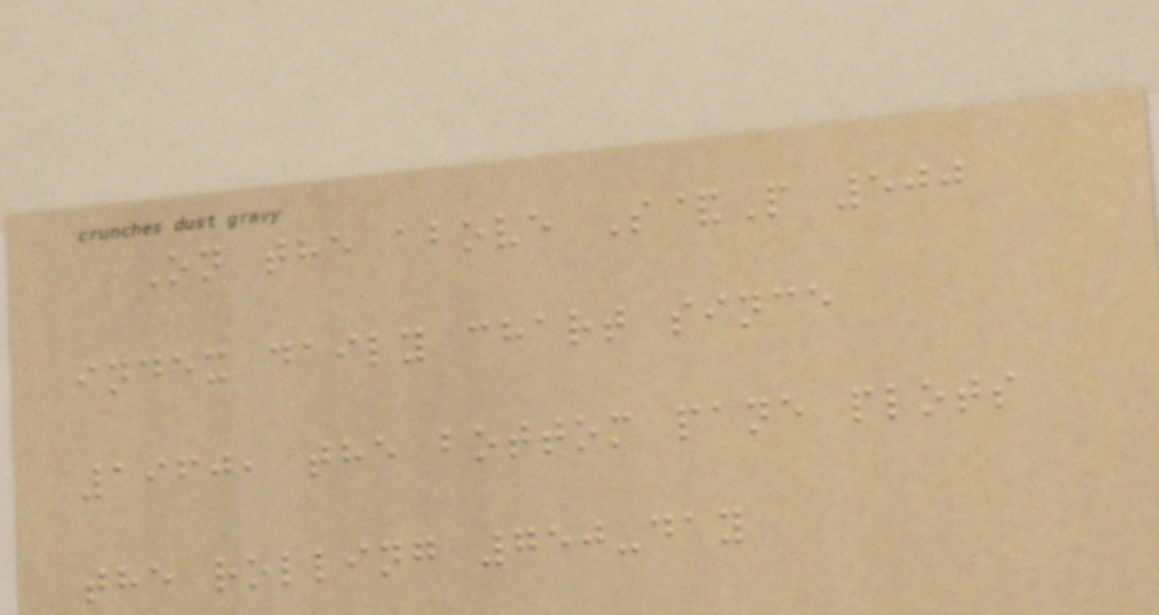On the above S&P 500
index daily chart since
1960, the bottom pane plots
the rolling 750-day
